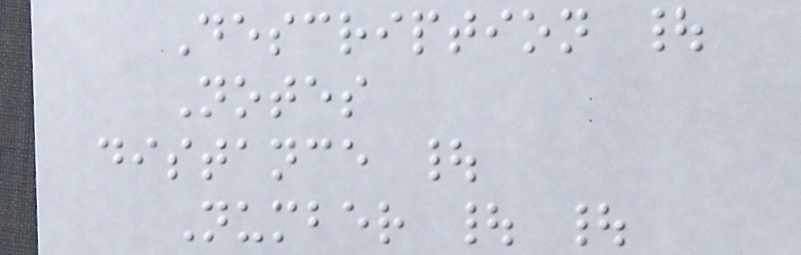Description |
Notes
distance |
Number | |
